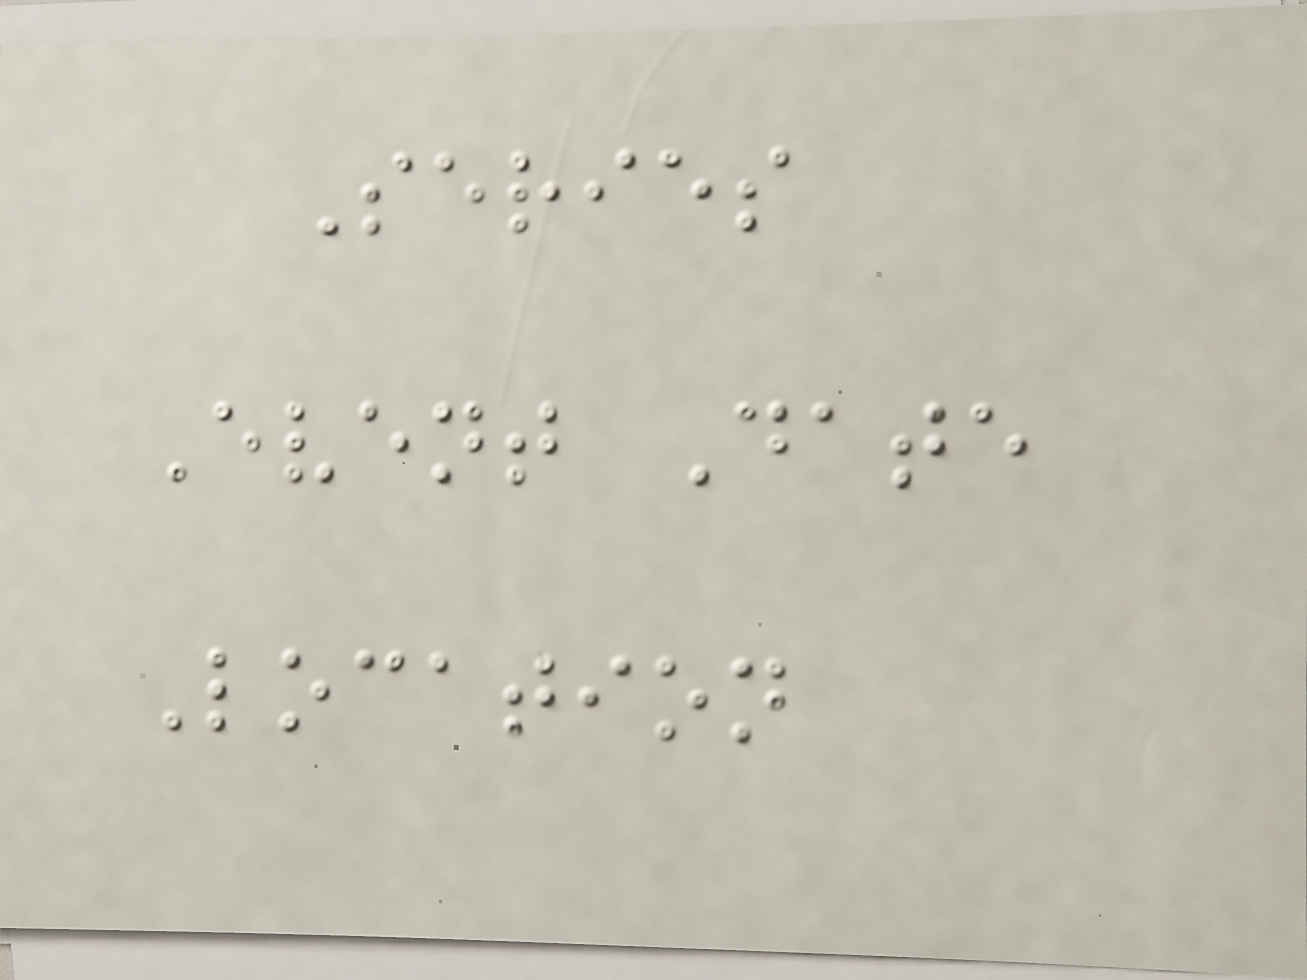Series
Event Date
Location
